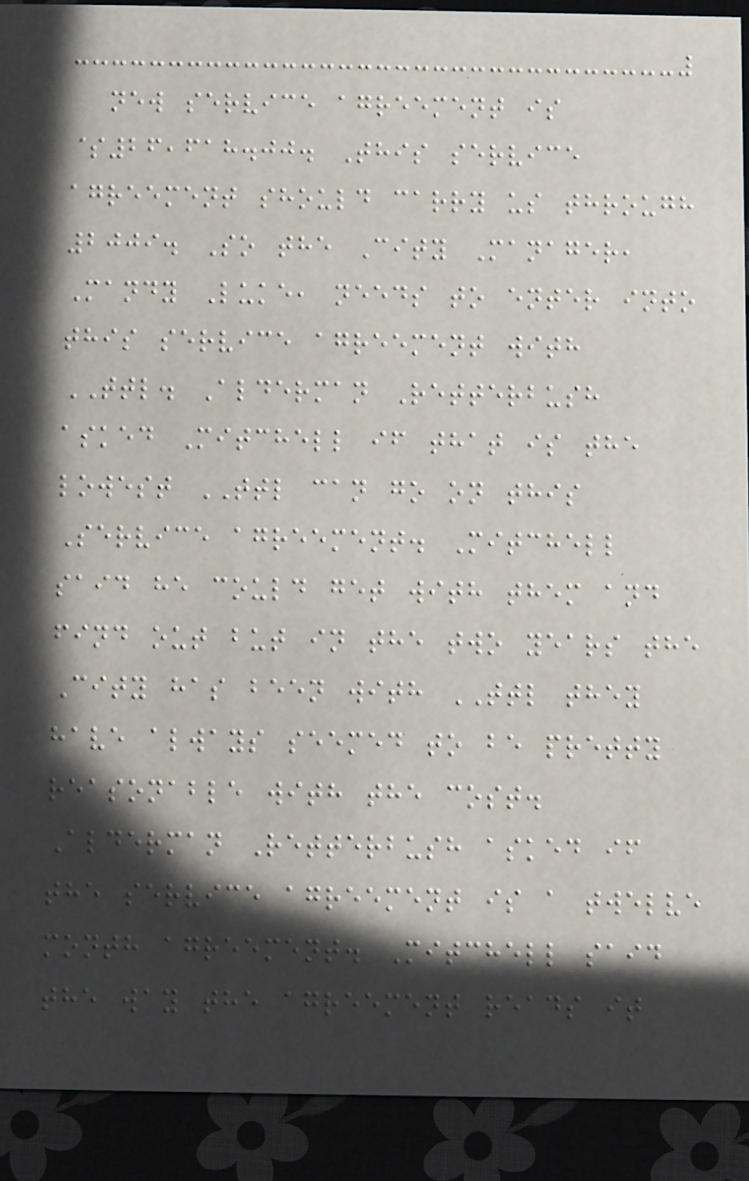new service agreement is
$26,618.00. This service
agreement should carry us through
2009. So the City Manager,
Mandy Luke, needs to enter into
this service agreement with
TTL. Alderman Retterbush
asked Mitchell if that is the
lowest TTL can go on this
Service agreement. Mitchell
said he could get with them and
find out but in the two years the
City has been with TTL they
have always seemed to be pretty
reasonable with the cost.
Alderman Retterbush asked if
the service agreement is a twelve
month agreement. Mitchell said
the way the agreement reads it
